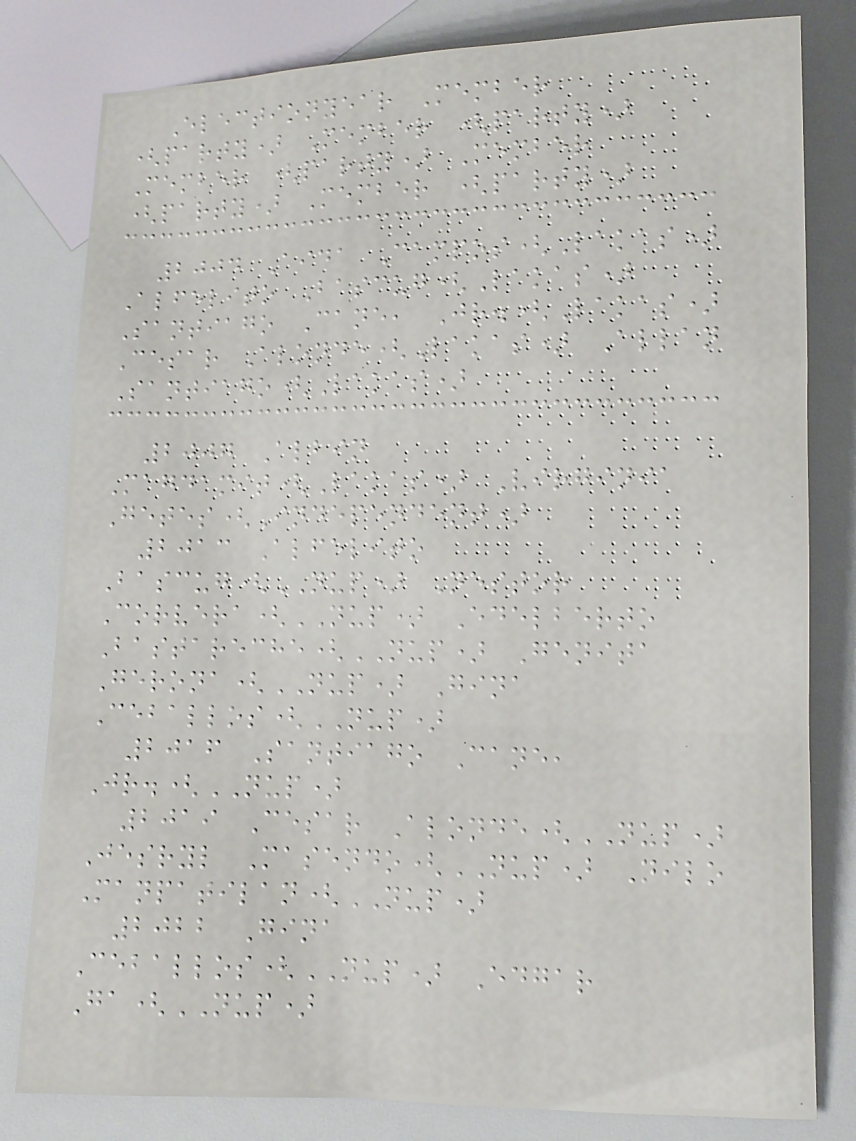Electionyear Member
(party) Member (party)
Member (party) Member
(party) Member (party)
2004 Aida Campos(Lakas)
Alfelito Bascug(Lakas)
Santiago Cane, Jr.(Lakas)
Cesar Alonde(Lakas) Allan
Santiago(Lakas)
2007 Albin
Magdamit(Lakas) Virginia
Getes(Independent)
2013 Alfelito
Bascug(NUP) Nestor
Corvera(NUP) Edelberto
Bastareche(NUP) Genita
Gerona(NUP) Gina
Ceballos(NUP)
2016 Santiago Cane,
Jr.(NUP)
2019 Cesar Alonde(NUP)
Jesryl Masendo(NUP) Nilo
Manpatilan(NUP)
2022 Gina
Ceballos(NUP) Edgar
Ga(NUP)
